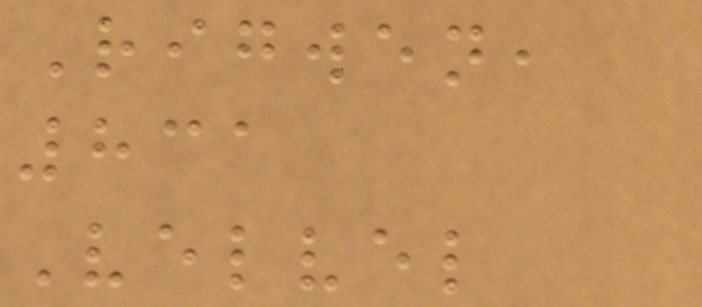Rigwen,
831
Velvel
